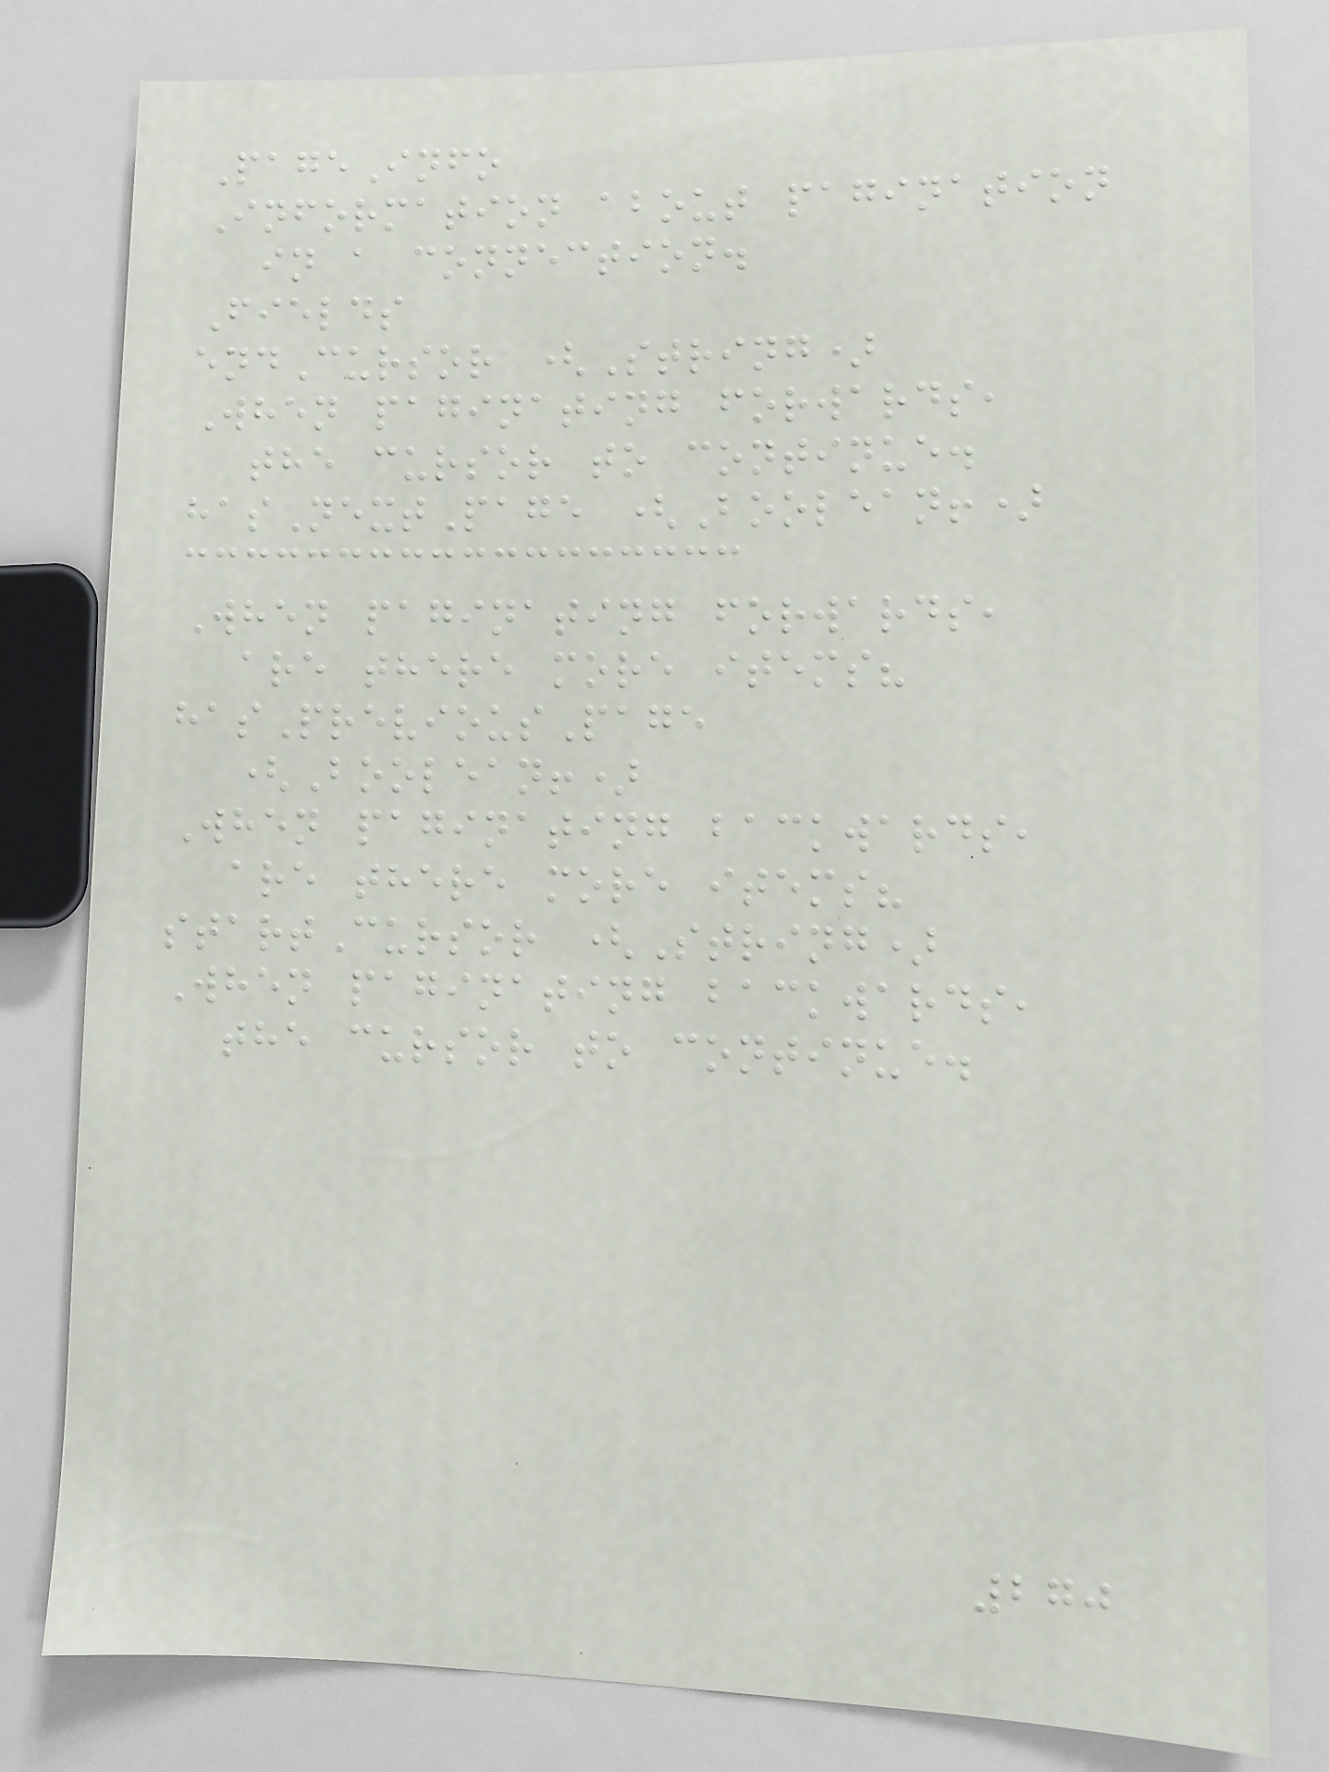PageInfo
Information about pagination
in a connection.
Fields
endCursor (String)
When paginating forwards,
the cursor to continue.
hasNextPage (Boolean!)
When paginating forwards,
are there more items?
hasPreviousPage
(Boolean!)
When paginating backwards,
are there more items?
startCursor (String)
When paginating backwards,
the cursor to continue.
270
